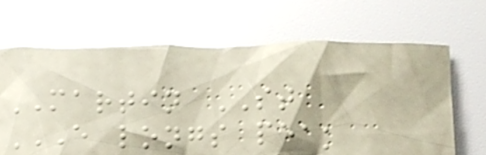MARTIN ST
E LONGS PEAK
